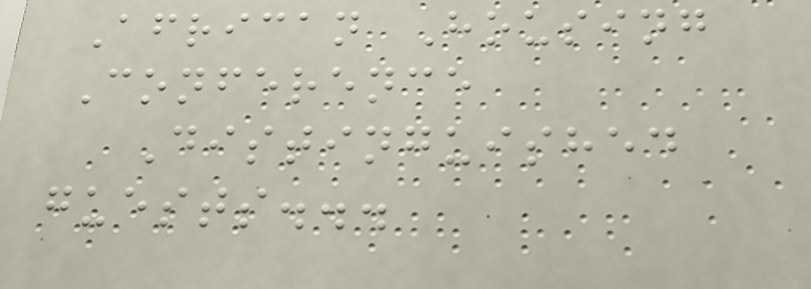African Housing
Conference
Distinguished
guests...
